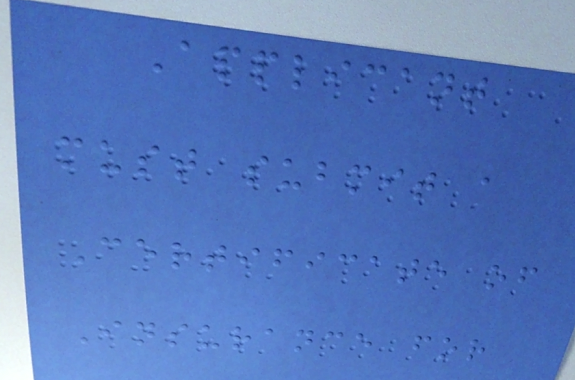Applicant
must submit a
Certificate of
Insurance for
